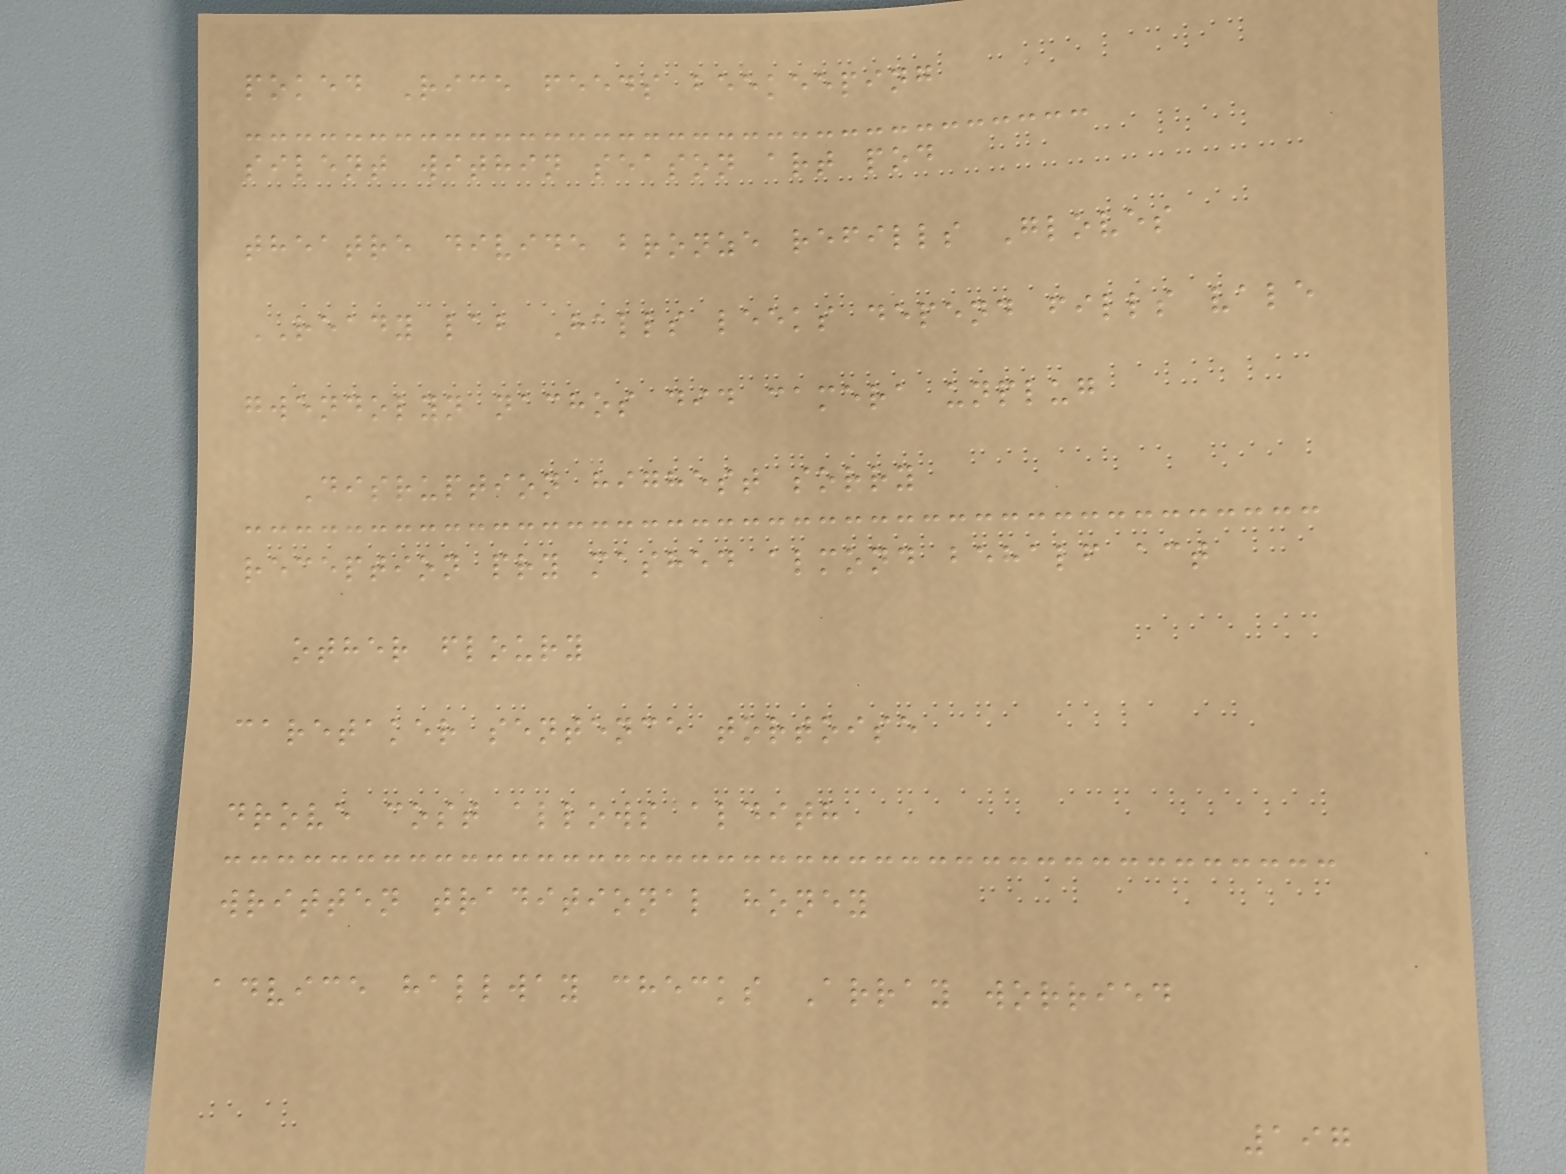poked Rice feeds beekeeping
silent within season art pod
theatre divide bronze refills Gloves
READY lab Halls leeks depend fills vale
gwendolyn nachos did camera unplug
Disruption highest sorry
reception pry mashed almond behalf act
other floury
caretaker sentence tortoise
drove cost allows aldith
written traditional honey
advice hallway checks Array worried
197
